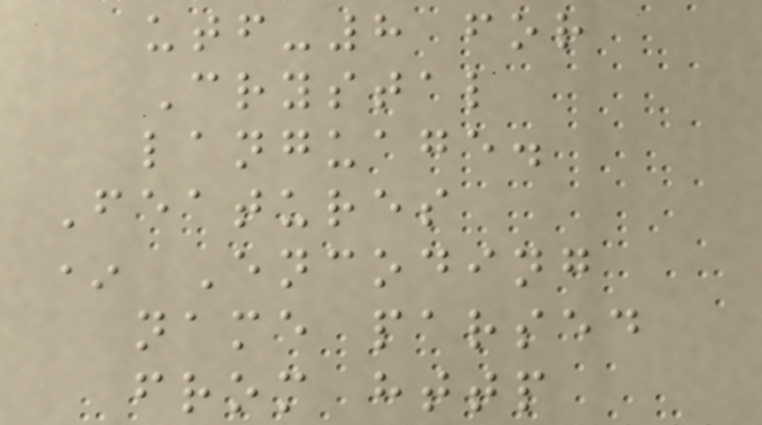utf-8 for
Crystal
language.
Features
* Encoding
name parsed
from http
